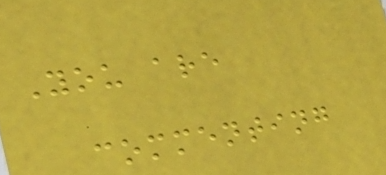You are
commenting
